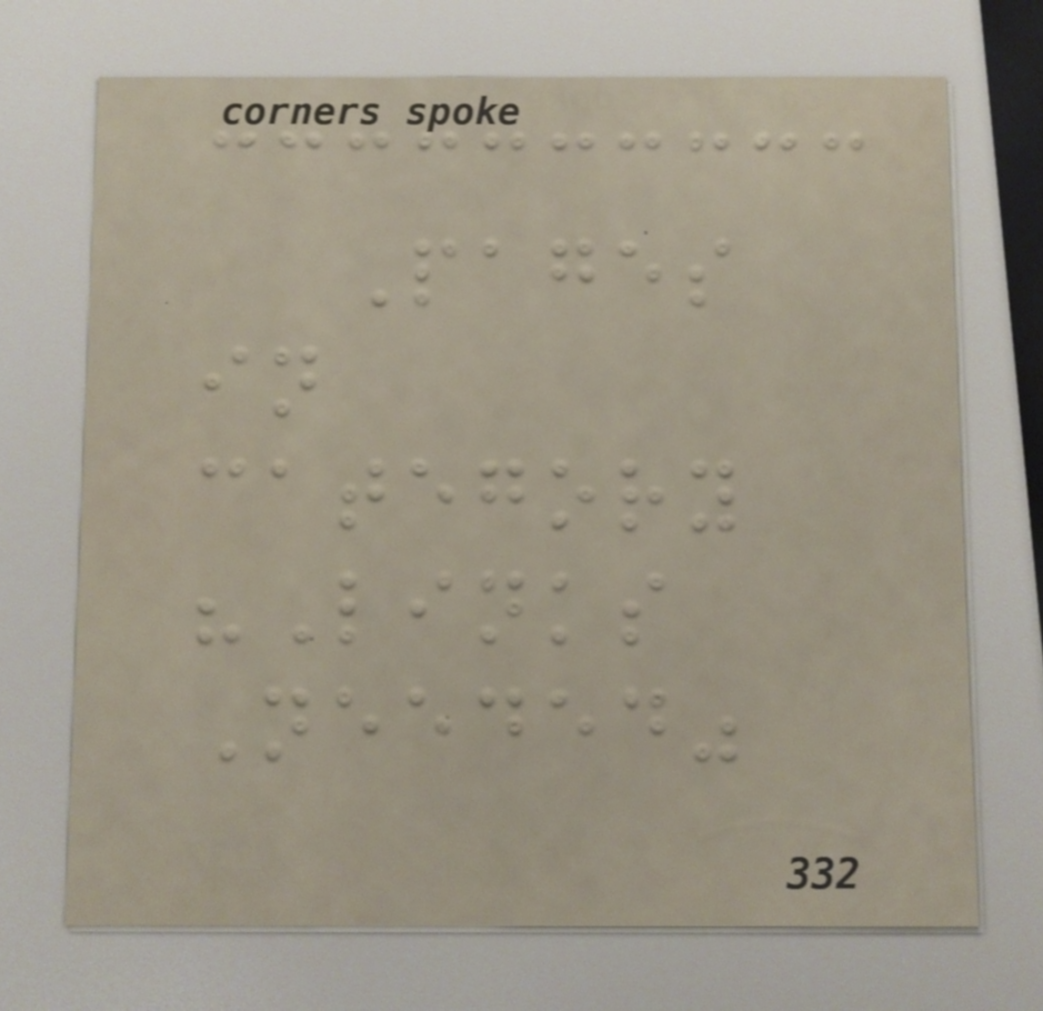Pages
in
category
"Links
Needed"
